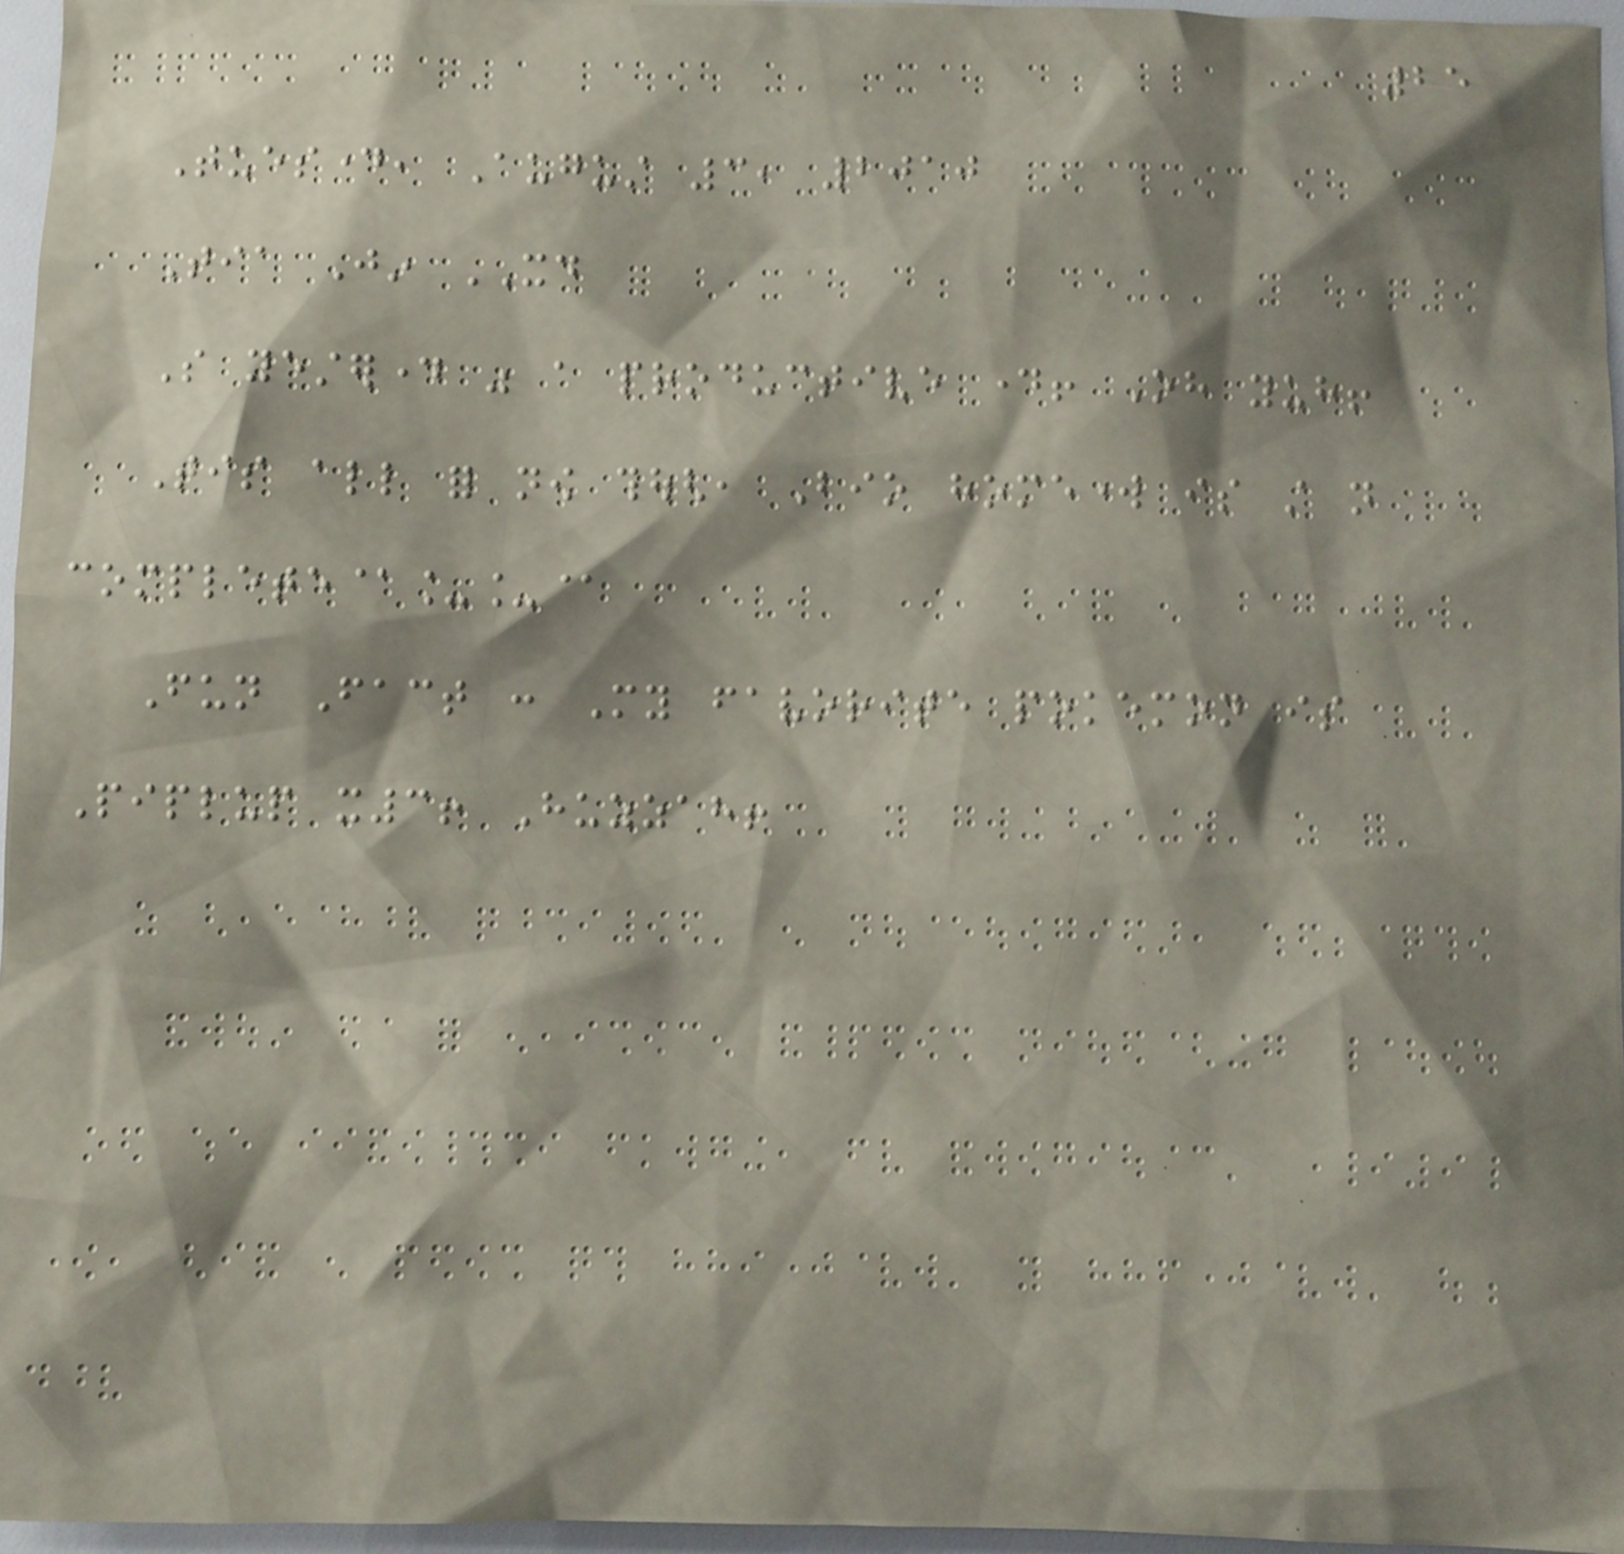25
Tuesday, August 3, 2010
Tia Jin XD
So yesterday was a productive day! Oh yuh!
Tis all for now though, Bio homework is still not
complete@__@
Fun Fact : My favorite pokemon is
Piplup x3! Huzzah!
